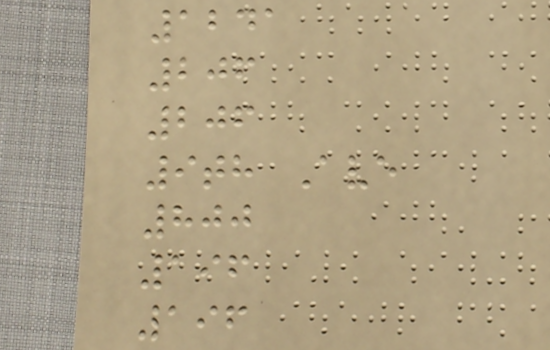1241
206
206
9th Ave
800
196
196
